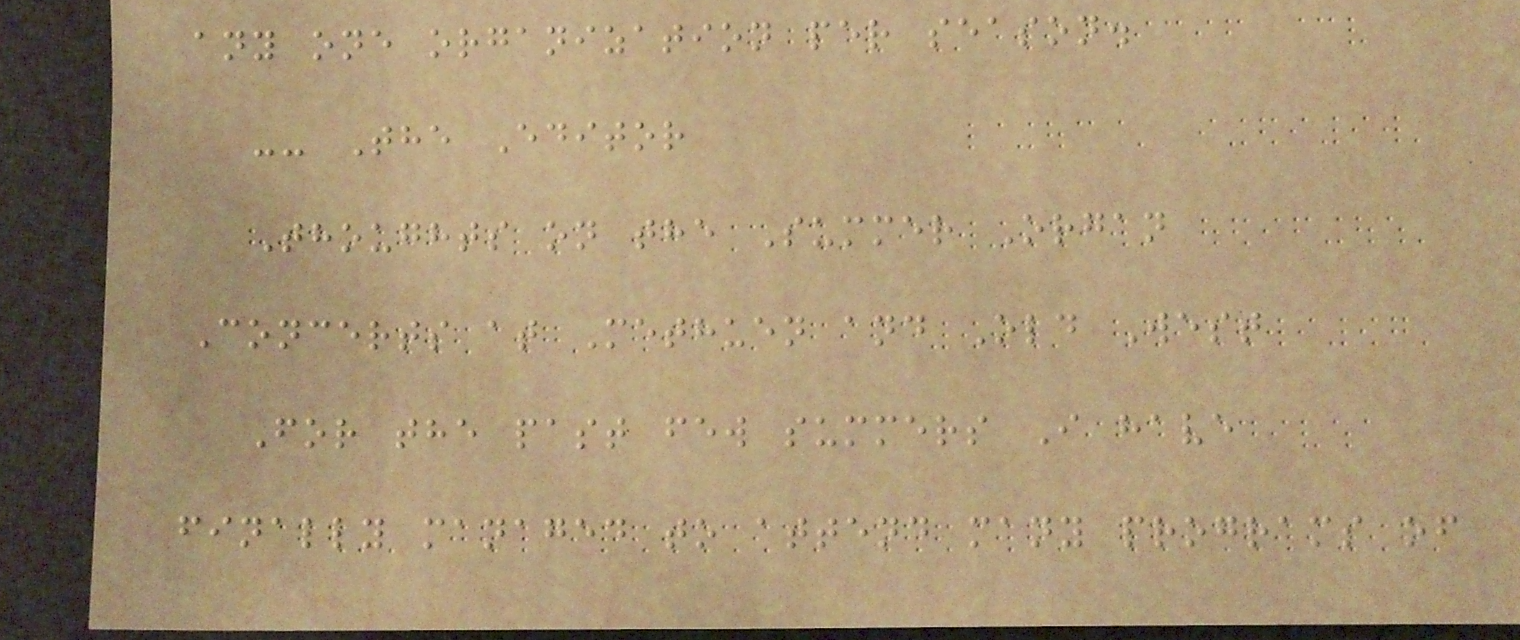any one organization per season.
-- The Editor
Thoughts on the Summer Organ
Concerts at Methuen and Old West
For the past few summers I have
finally managed to attend many programs of
